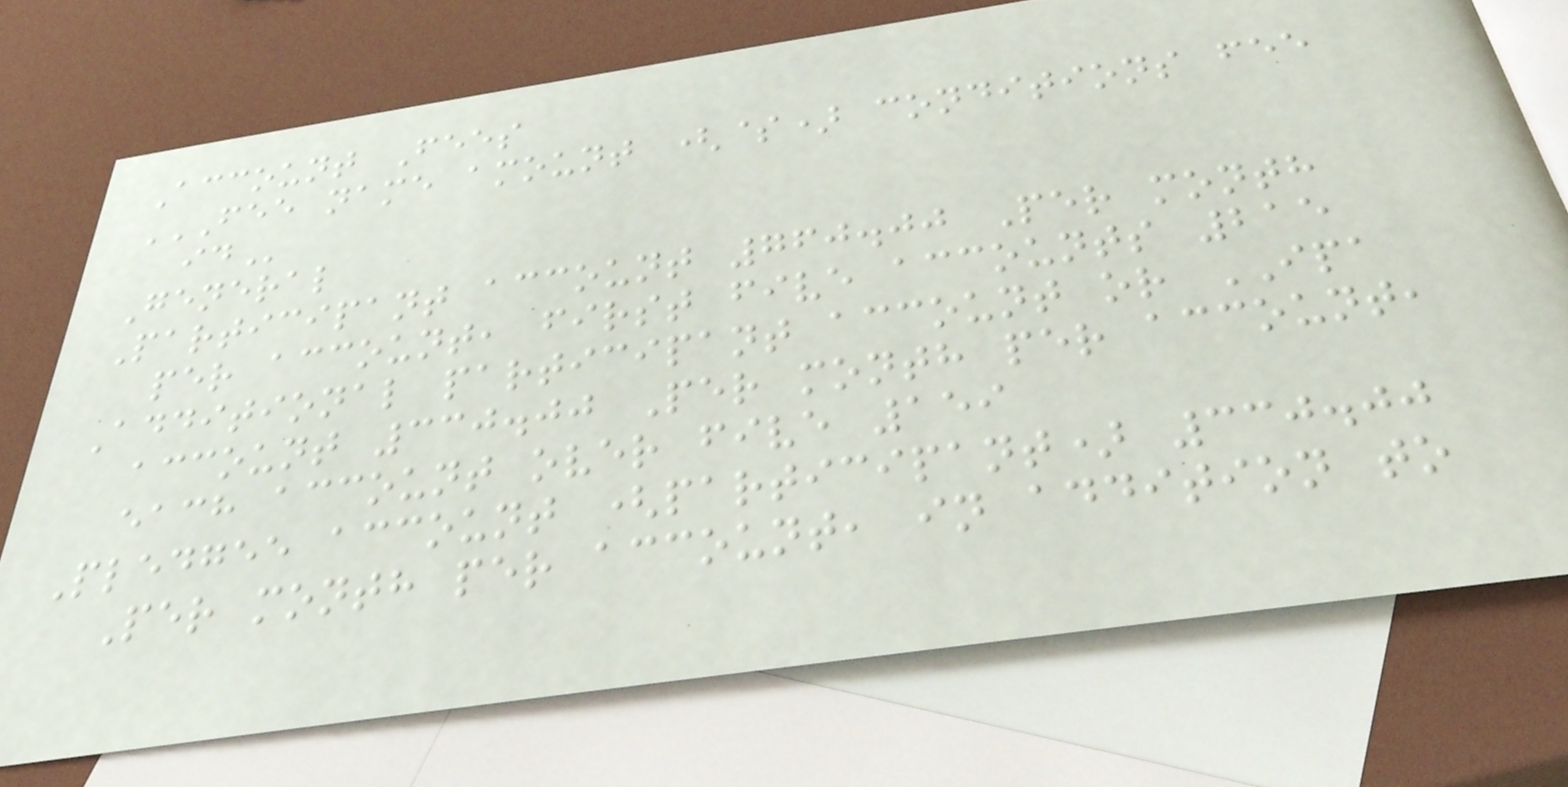Account Fees
FEE NAME AMOUNT ($) CONDITIONS FEE
ID
General
Participant account 760.00 Per month
per account, first five accounts 215
Additional participant account or IPA
account 330.00 Per month per account,
each account over five 159
Pledgee account (participant) 330.00
Per month per account, in addition to
